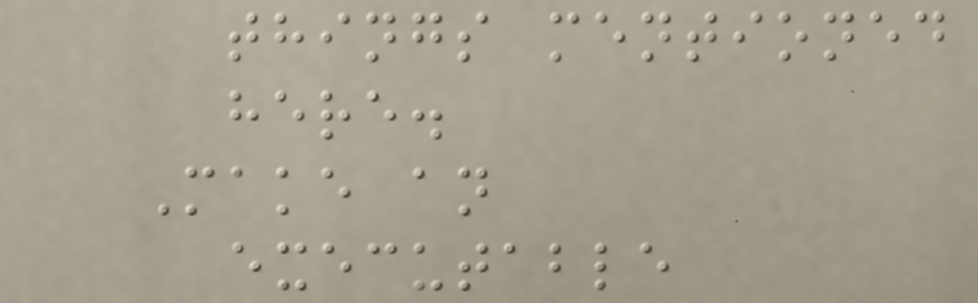things mentioned
here.
Make an
executable
